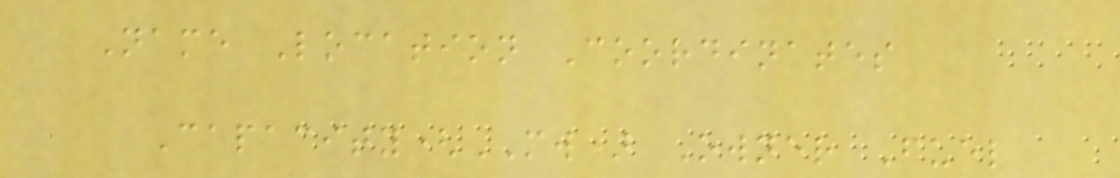Name Location Coordinates
Capacity(MW) Owner Fuel
